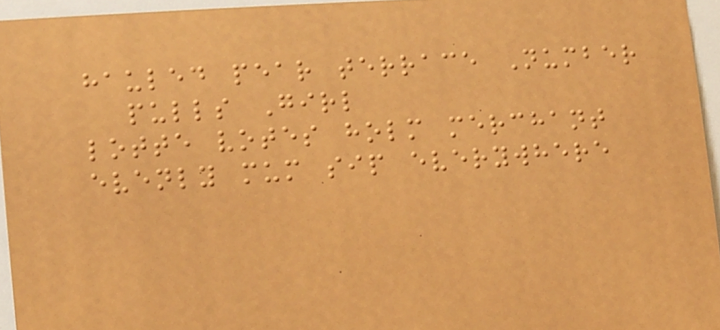hauled pear terrace Number
pulls Girl
lotte votes holm merchant
evenly mum sip everywhere
